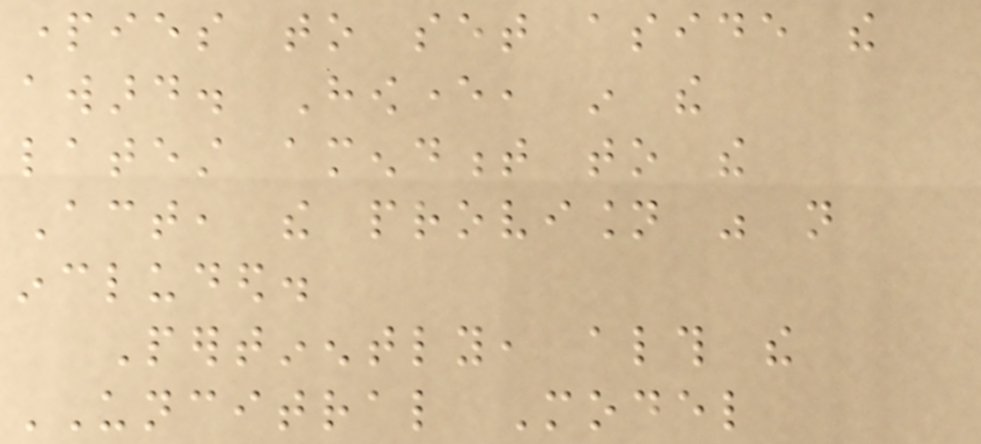parties to set aside the
award. However, in the
latest amendment to the
Act, the provision was not
included.
Pertinently, although the
UNCITRAL Model
